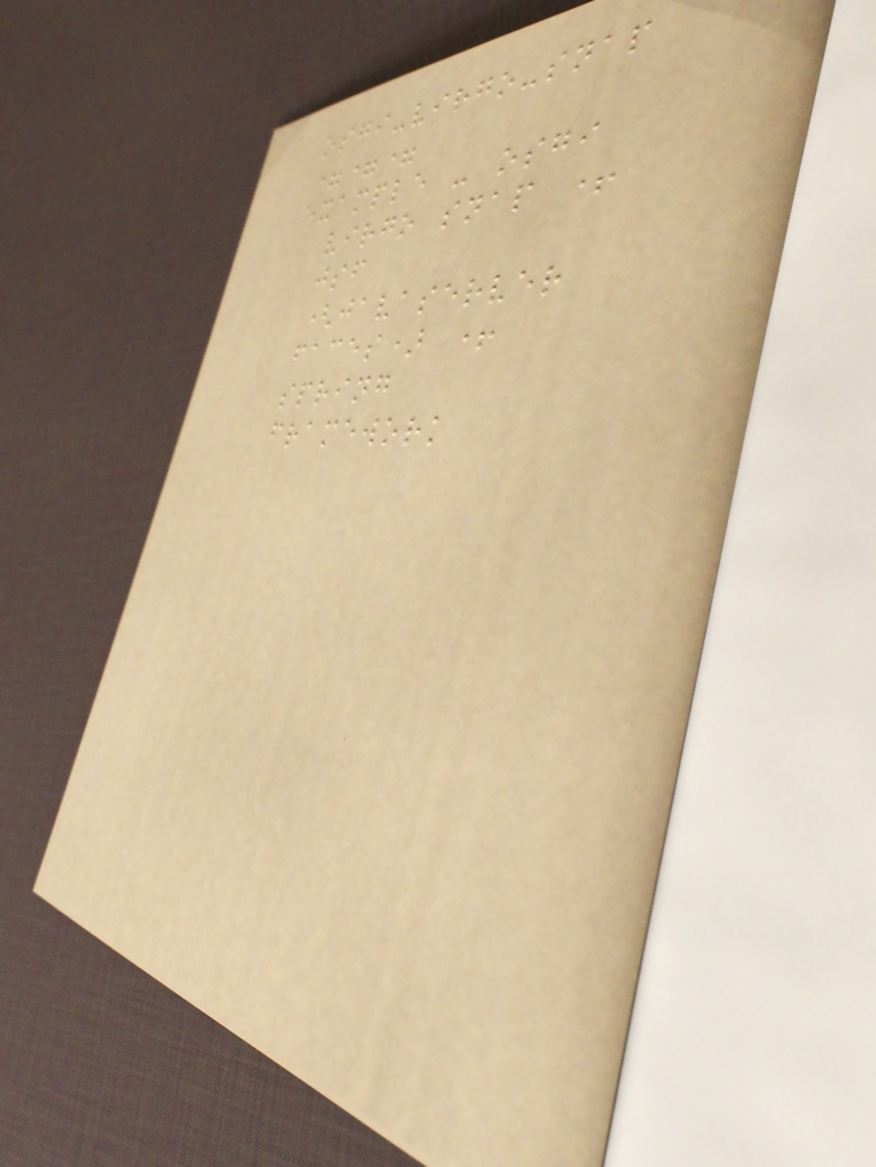osgi-virgo-snap
===
example - osgi
virgo snap +
jsf
(javaserver
faces) +
spring
framework
